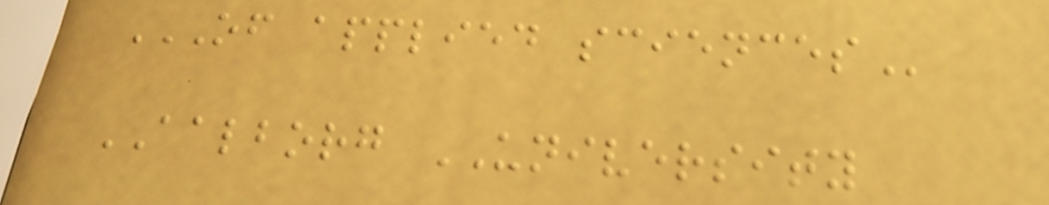OF APPLIED SCIENCES
AALBORG UNIVERSITY
